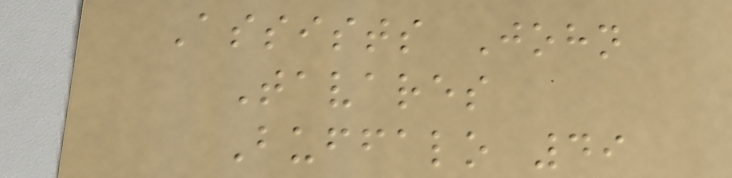Assists John
Tavares
Buffalo 49
